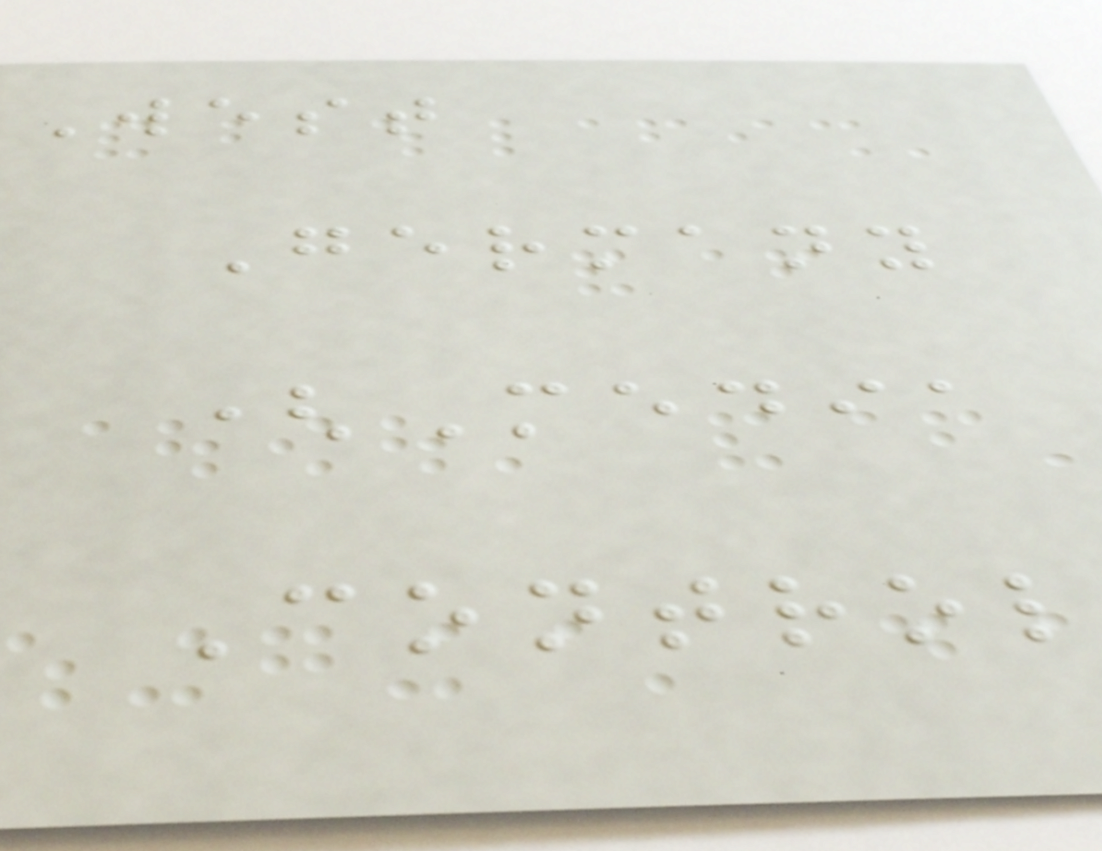West
Germany
(Media
Control
